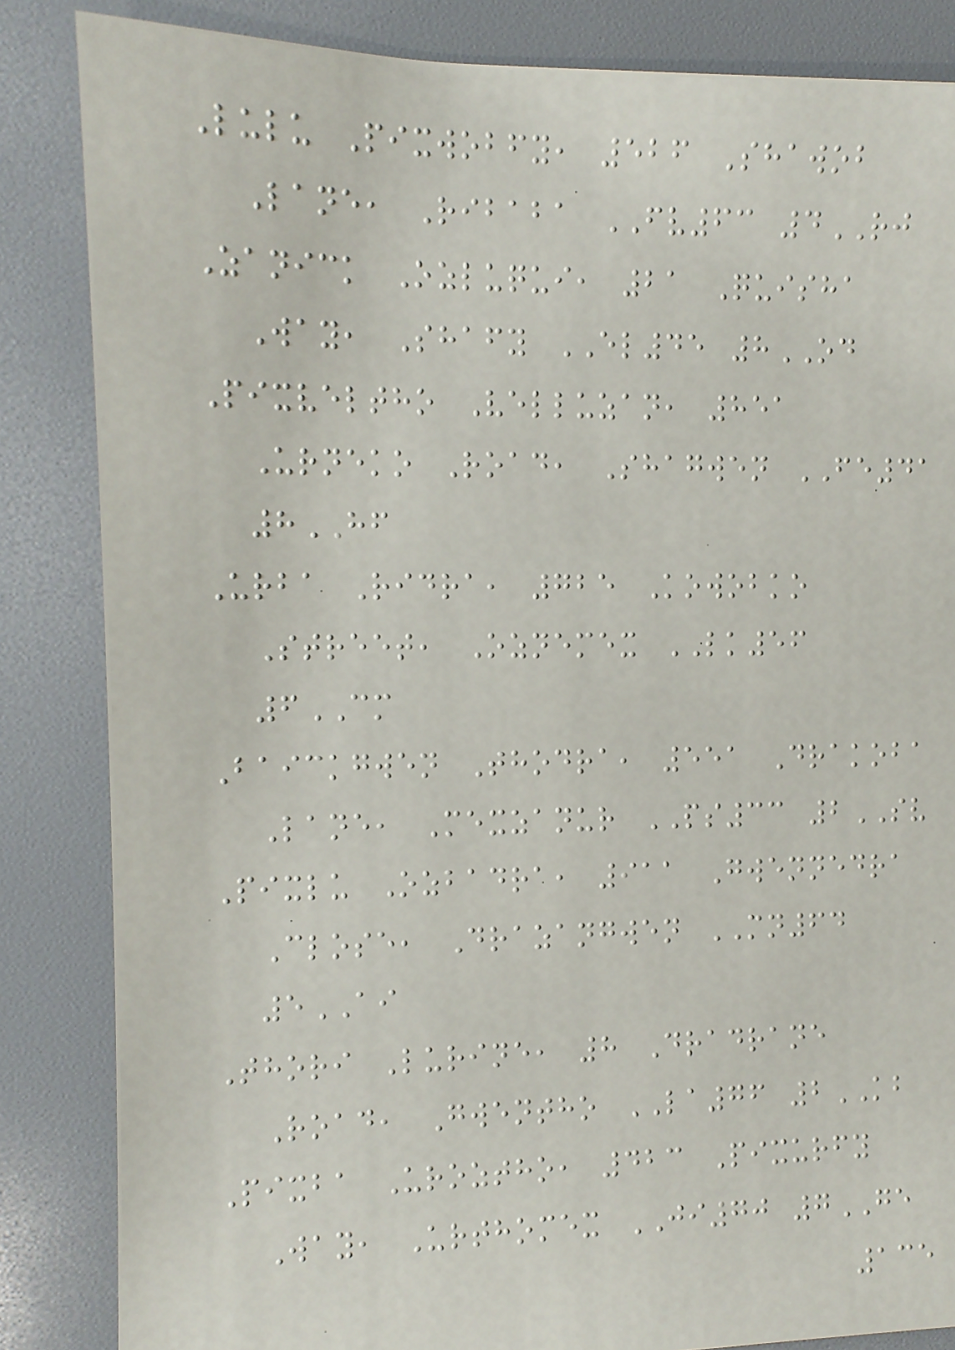Lulu Pixwobfy, 526 Shawob
Lane, Ribaba FV63 4RJ
Zanick Ozluqui, 21 Quisha
Way, Shafy EL45 8OD
Pixveltho Velluzan, 851
Urneko Road, Shagwen FE41
8HF
Urba Ridra, 725 Kowobko
Street, Oznemex LK56
6CM
Baickgwen Thodra, 551 Drakoba
Lane, Mexzanur PS33 2SV
Pixlu Ozbadra, 911 Gwennedra
Close, Drazangwen MN64
5AI
Thori Lurine, 8 Dradrane
Road, Gwentho LA76 2KB
Pixba Uroztho, 423 Pixurfy
Way, Urthomex JI70 7GE
135
